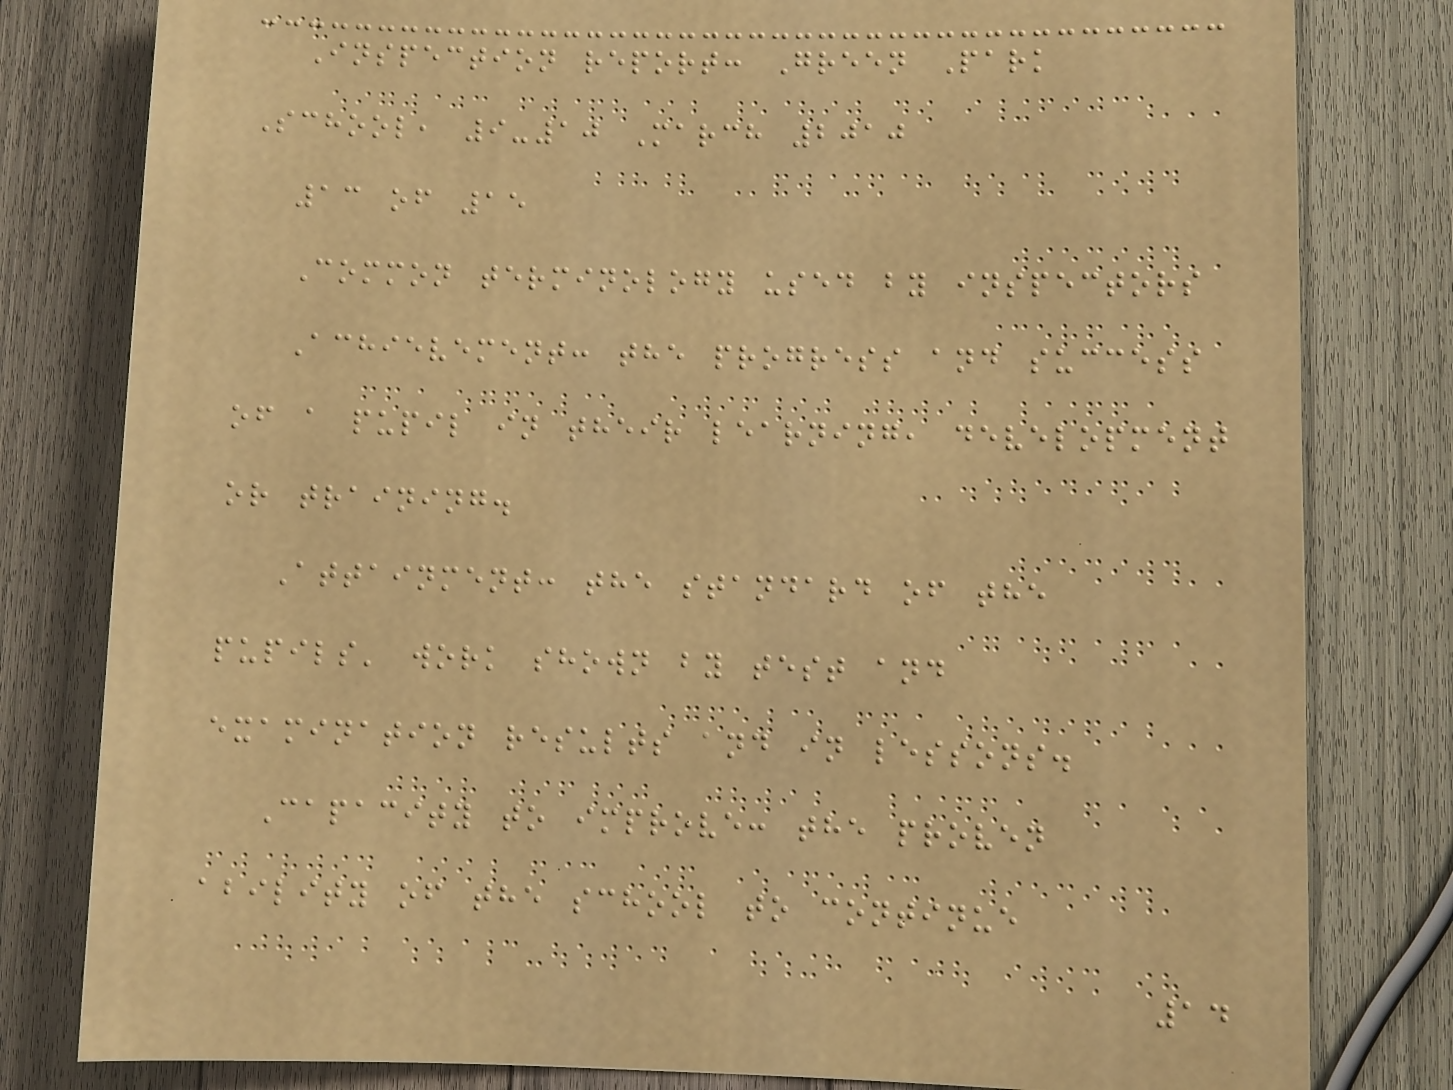Inspection report: Green Park
School, 9-10 March 2010
13 of 15
Common terminology used by inspectors
Achievement: the progress and success
of a pupil in their learning, development
or training.
Attainment: the standard of the
pupils' work shown by test and
examination results and in lessons.
Capacity to improve: the proven
ability of the school to continue
14
